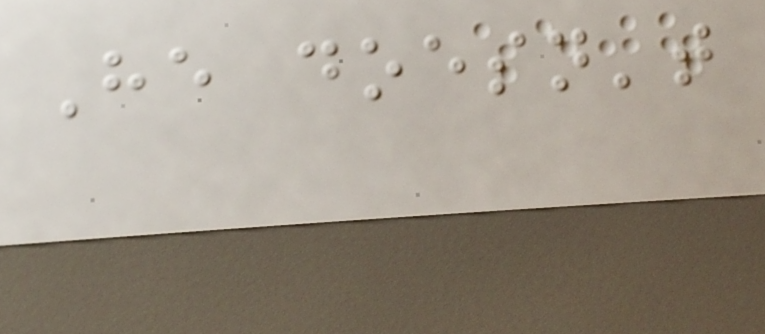He doesn't
